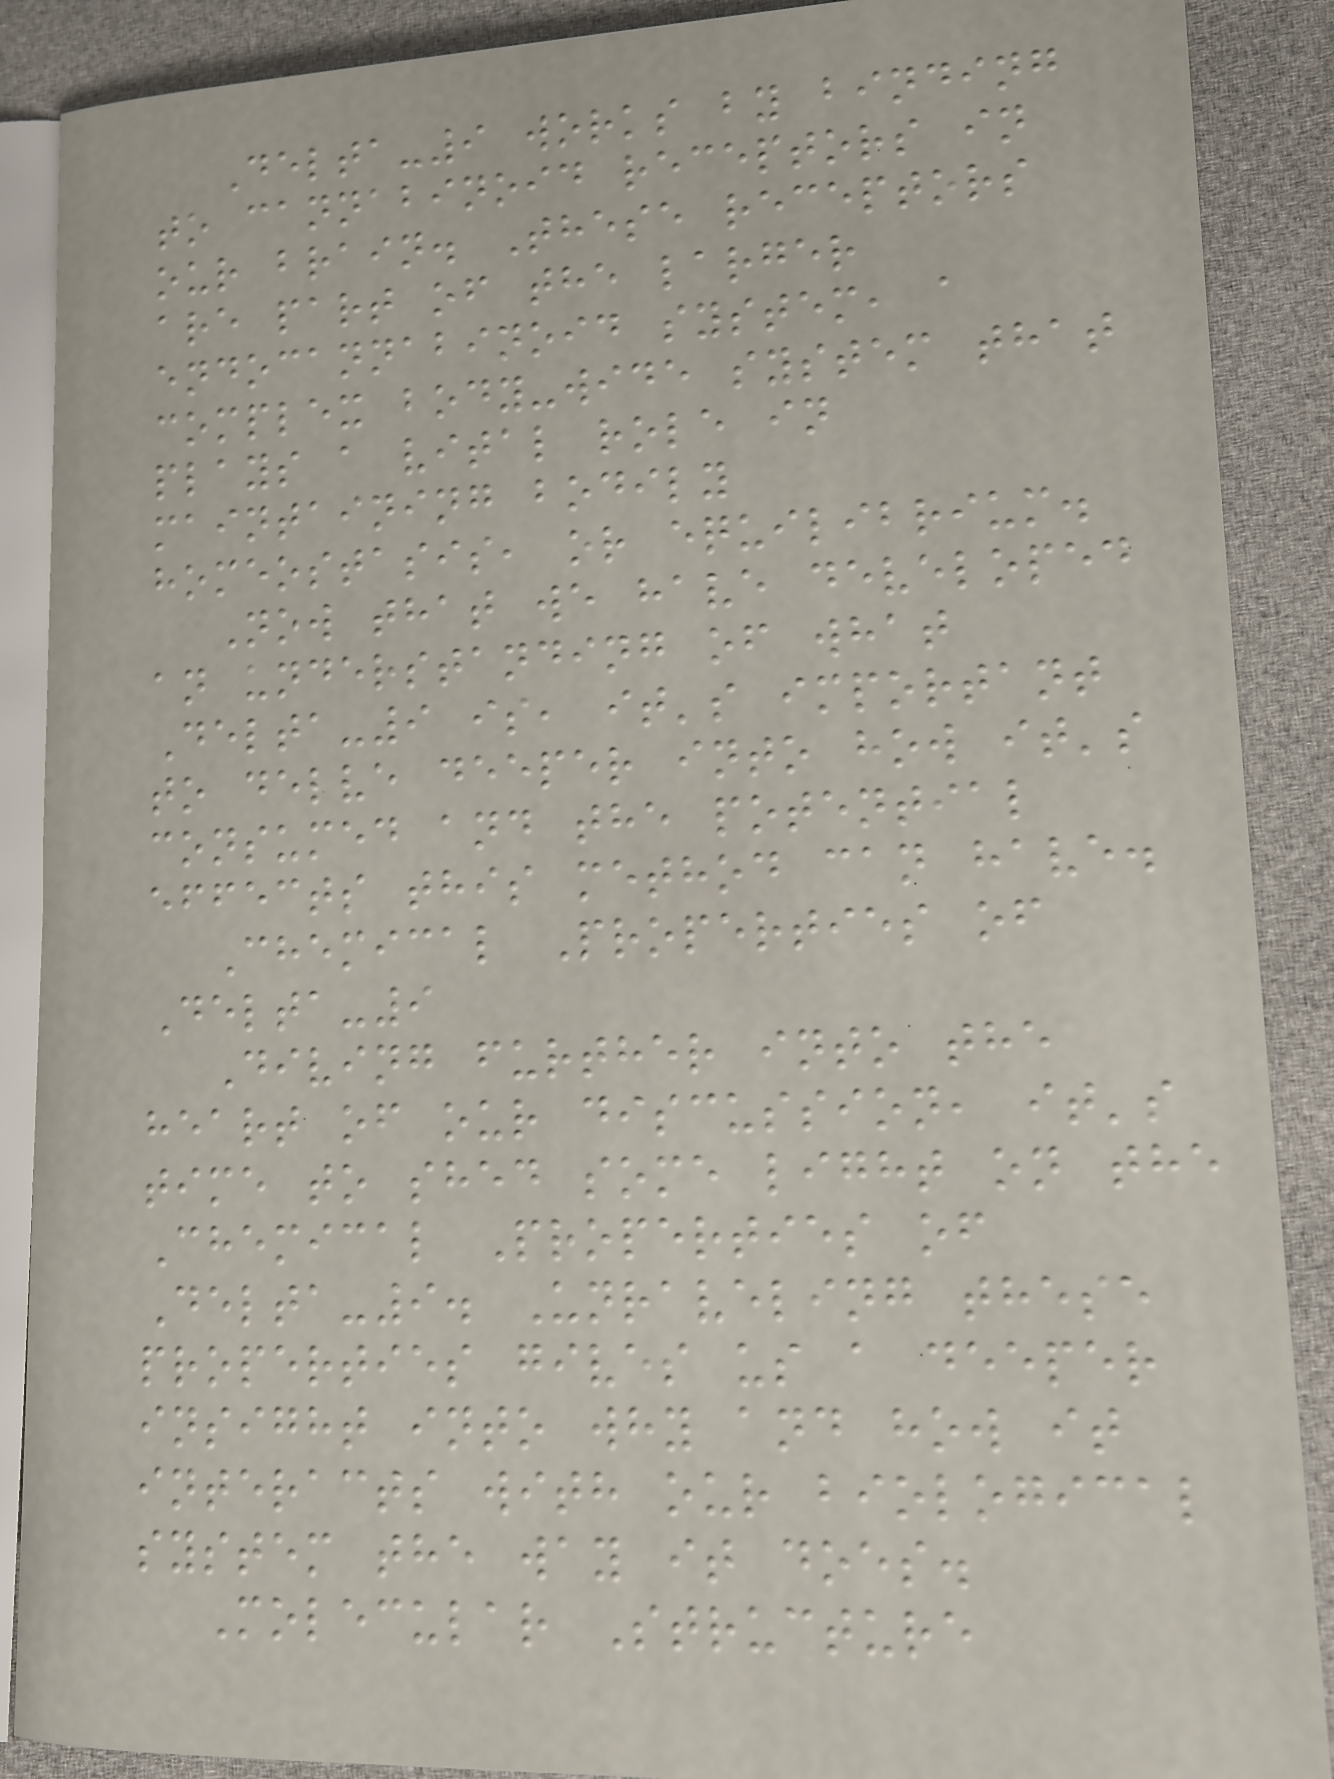Delta-9 works by binding
to cannabinoid receptors in
our brain. These receptors
are part of the larger
endocannabinoid system, a
complex body-wide system that
plays a vital role in
maintaining bodily
homeostasis, or equilibrium.
Now that we have developed
an understanding of what
Delta-9 is, it's important
to delve deeper into how it's
consumed and the potential
effects this method can have.
Chemical Properties of
Delta-9
Diving further into the
heart of our discussion, it's
time to shed some light on the
Chemical Properties of
Delta-9. Unraveling these
properties gives us a deeper
insight into why and how it
interacts with our biological
system the way it does.
Molecular Structure
